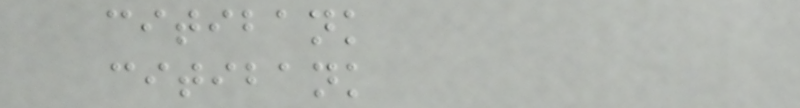citibank
citibank
